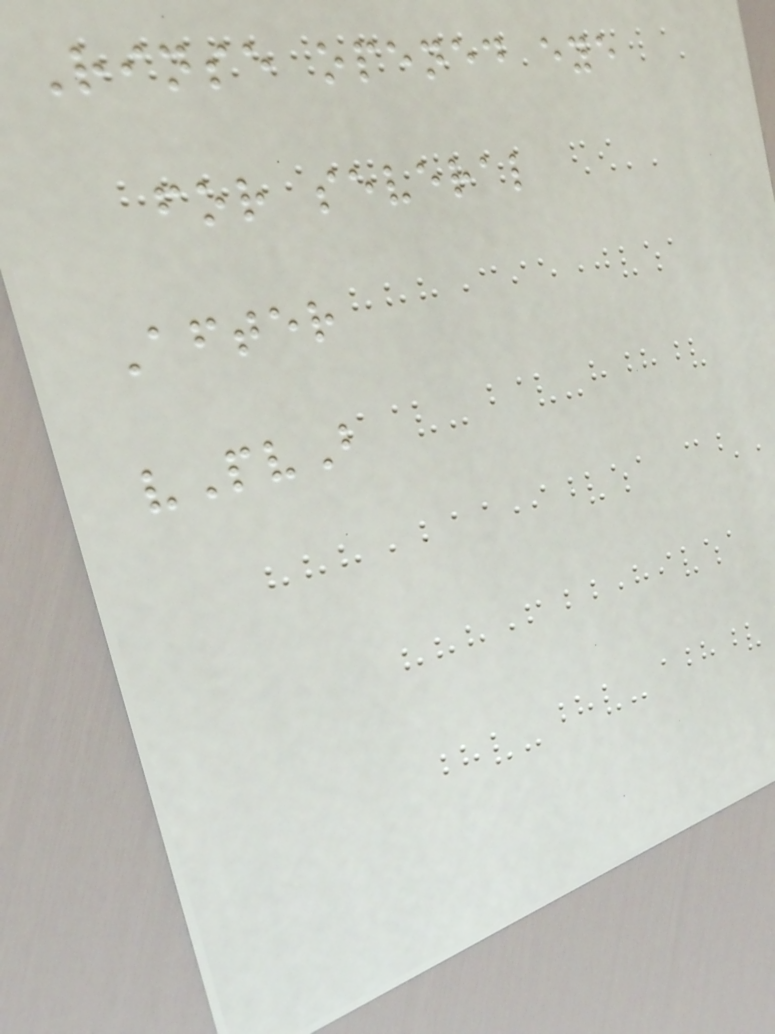Rinse opened eye
for several
After
vPvB
